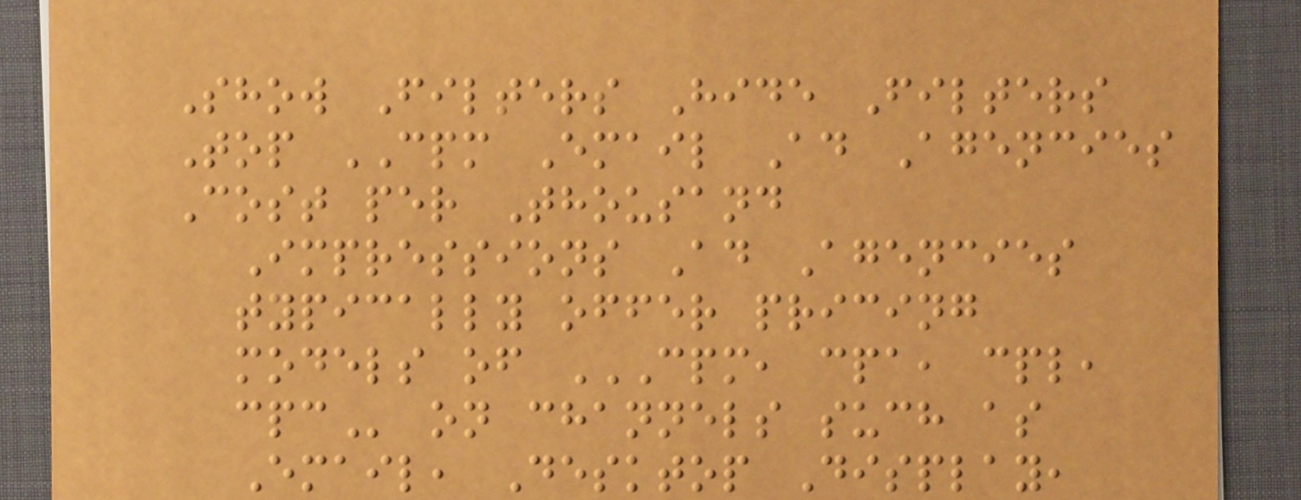Show Filters Hide Filters
Top CPM Email Ad Agencies
Cost per Thousand
Impressions Ad Agencies
typically offer pricing
models of CPM, CPA, CPL,
CPC on channels such as
Email, Desktop Display,
